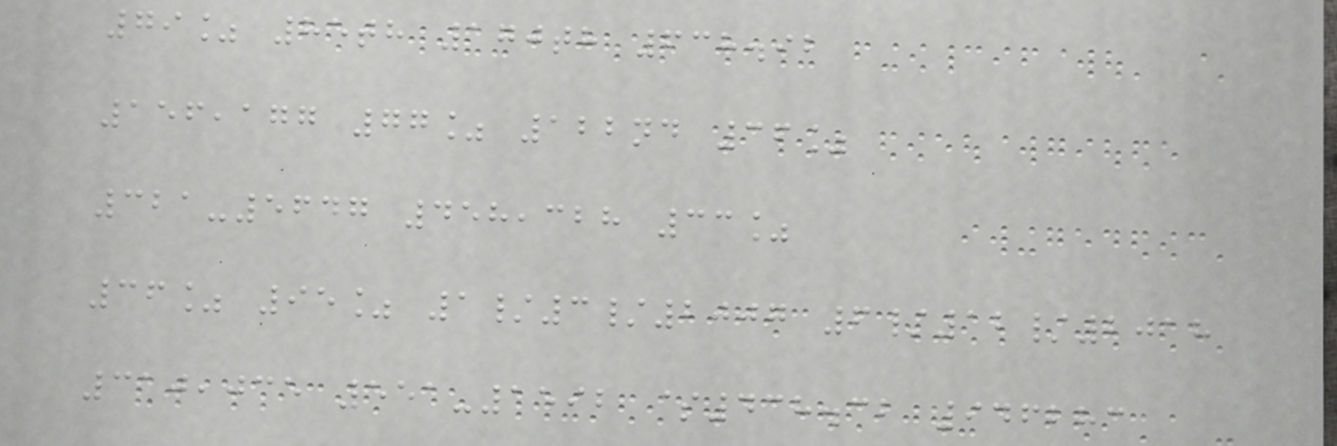79% 85th 170th 638.92
156,177 77% 122nd 36%
321-5647 458,328 33%
36% 95% 1/3/2007 6/12/2018
310,035 551-1592 $438.32 946283
